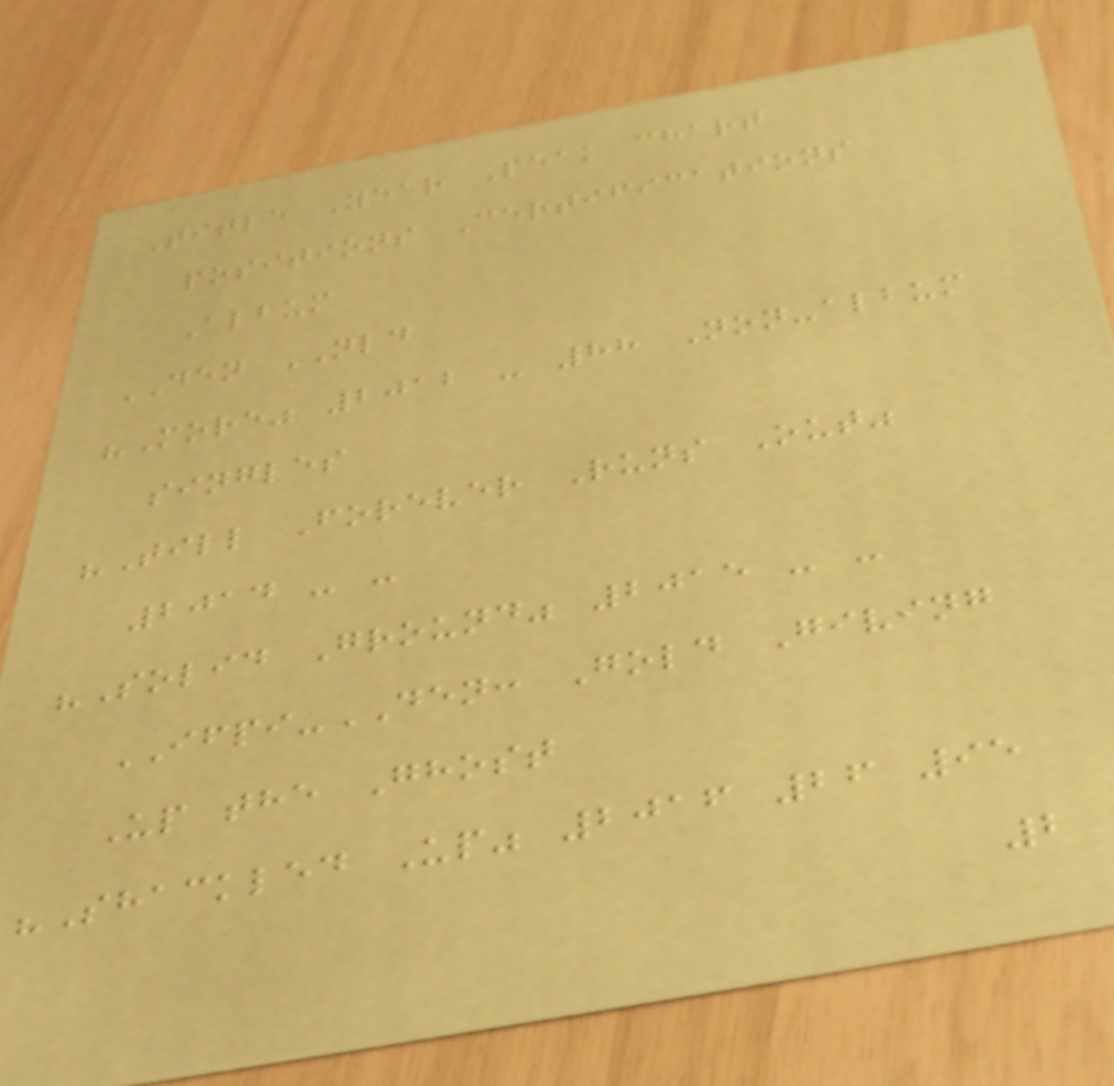Title Year Peak chart
positions Certifications
Album
DEN NLD
"More" 2012 - 88 Non-album
singles
"Till Forever Runs Out"
2014 - -
"Solid Ground" 2015 - -
IFPI-DEN: Gold Giving
Up the Ghost
"Shackled Up" 2016 26 95
2
